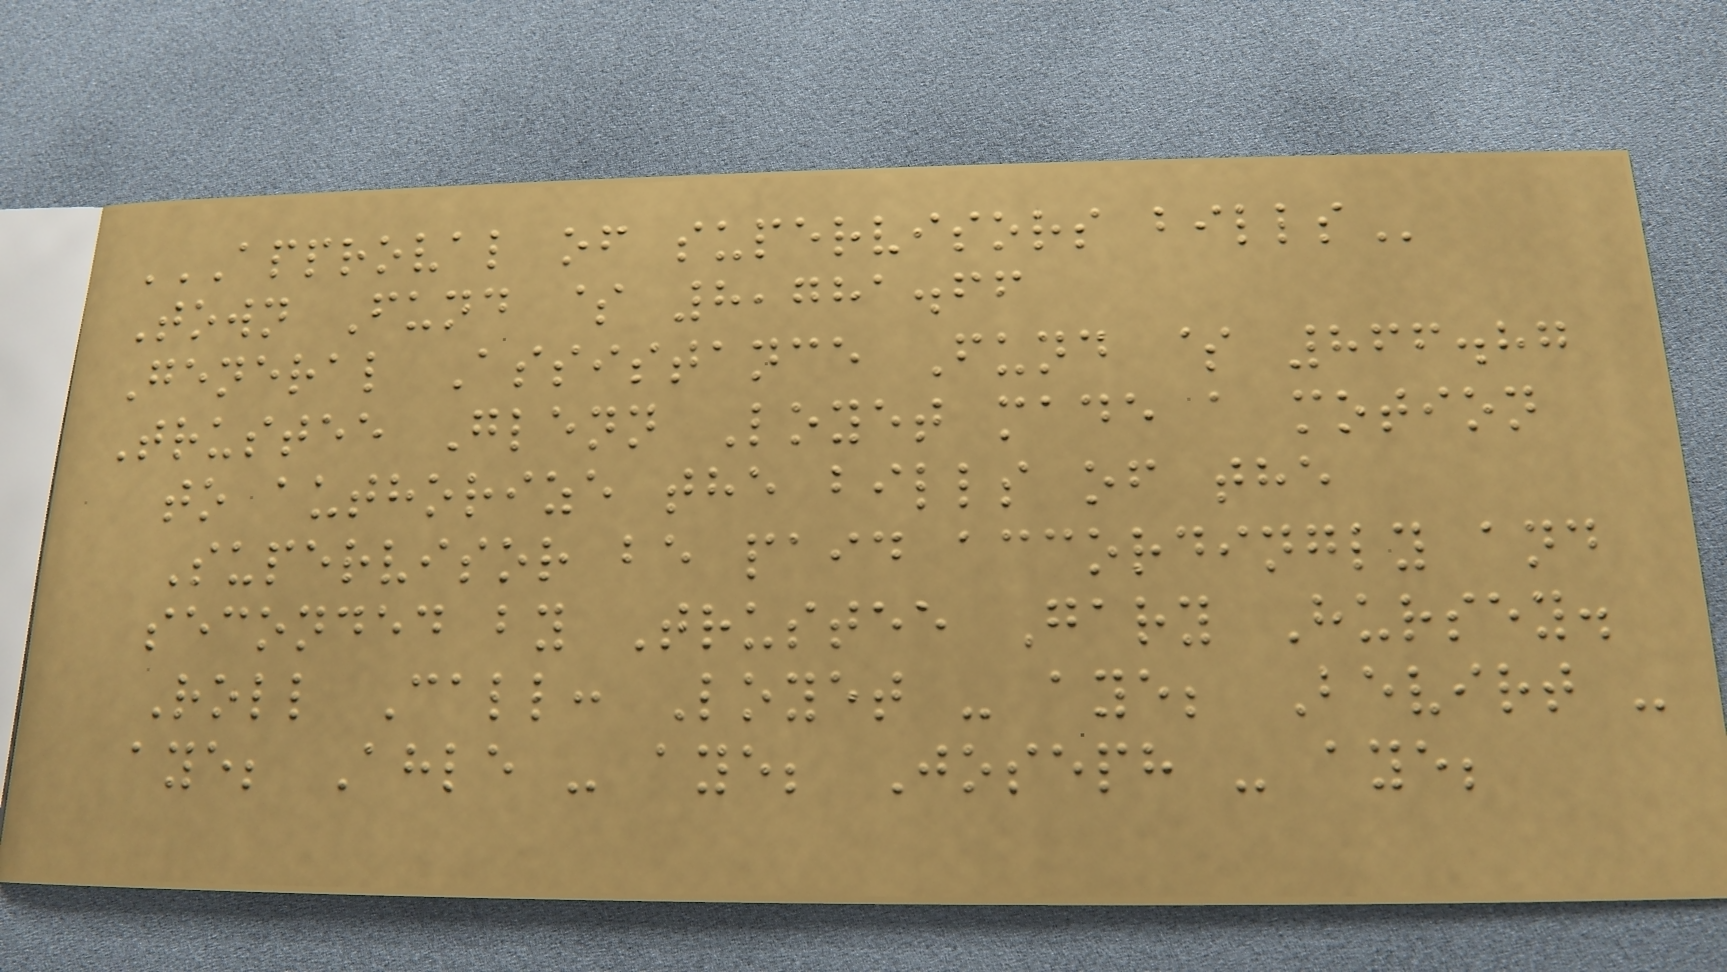APPROVAL OF SUPERVISORS BILLS
Town Fund $ 8,781.66
General Assistance Fund $ 866.87
Trustee Glenn Loyet made a motion
to authorize the bills of the
Supervisor be paid accordingly and
seconded by Trustee Gary Hursey.
Roll Call: Loyet - aye; Bevirt -
aye; Ahle - aye; Joseph - aye;
